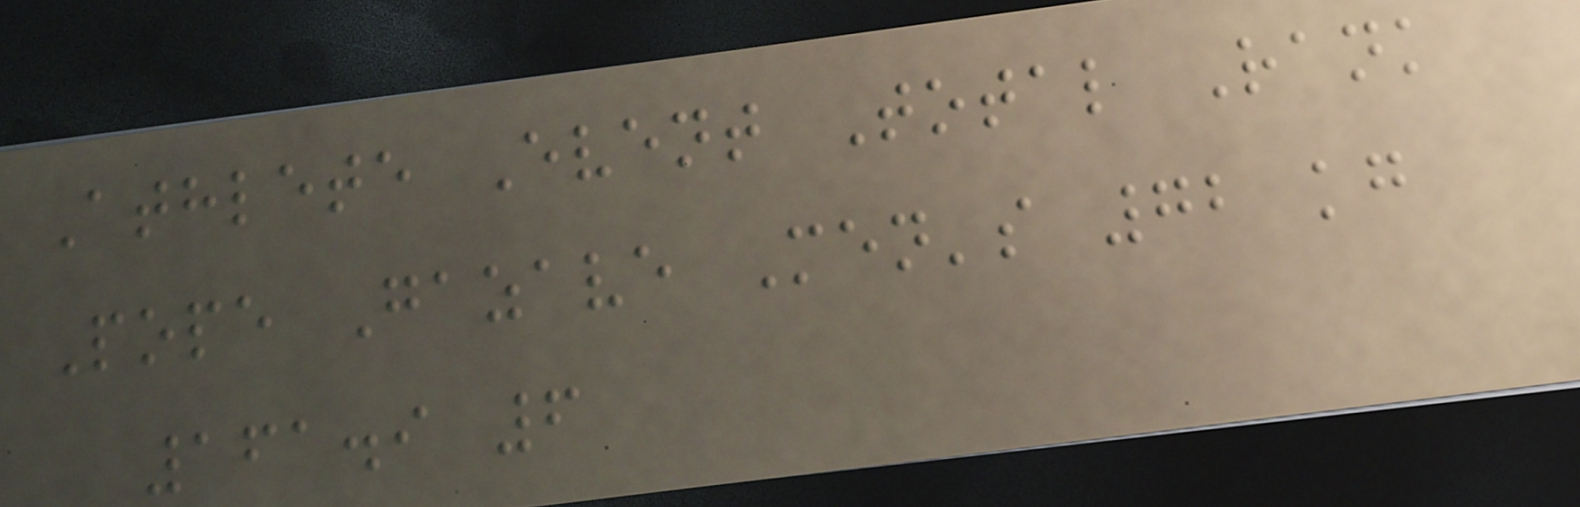Athlete Event Total Rank
Pope Gazave Men's 72 kg
161.9 6
